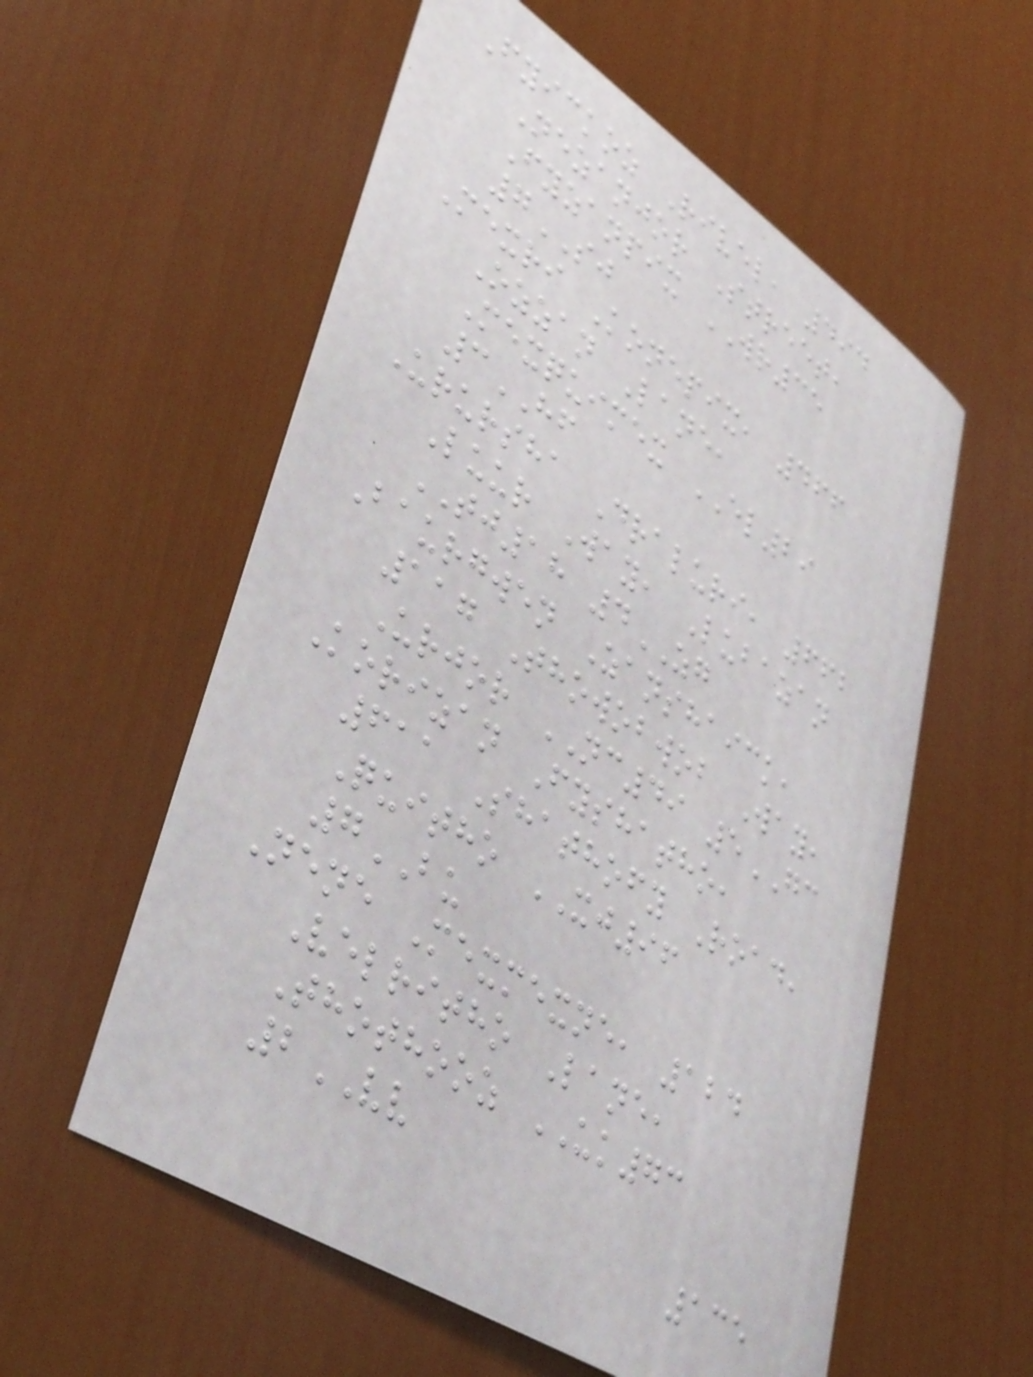Fyickoz Rivel, 494
Nezanjor Street,
Fyzanpix WR35
7SJ
Mexri Konepix, 466
Ozzan Lane,
Mexquimex EL29
3HF
Urursha Draluri, 662
Luur Way, Lubazan
TJ18 4ZG
Baurgwen Zanshaick,
117 Thowobwob Way,
Urjor NC49 5GC
Korizan Fyshatho,
611 Shathofy Road,
Quitho XJ96
7BU
Nene Mexmexne, 124
Velritho Lane,
Thothooz UK73
2VV
135
